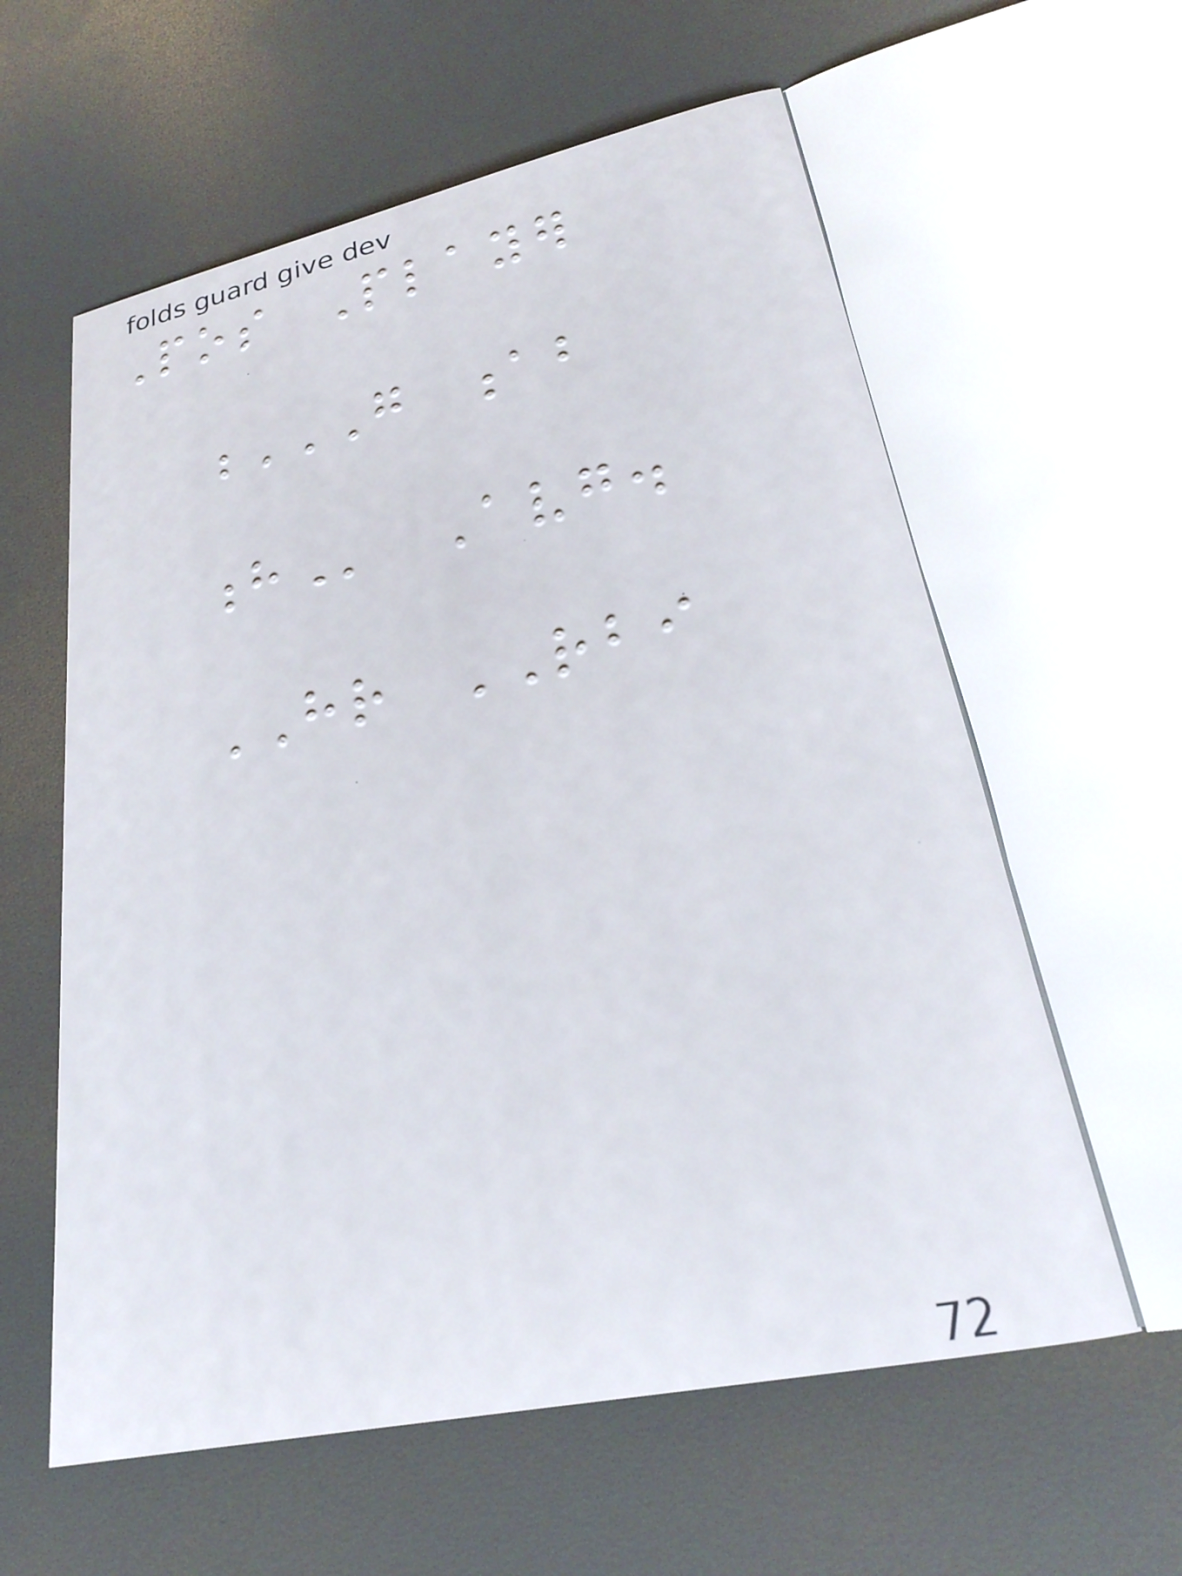Pos Player
G AB
H Avg.
HR RBI
